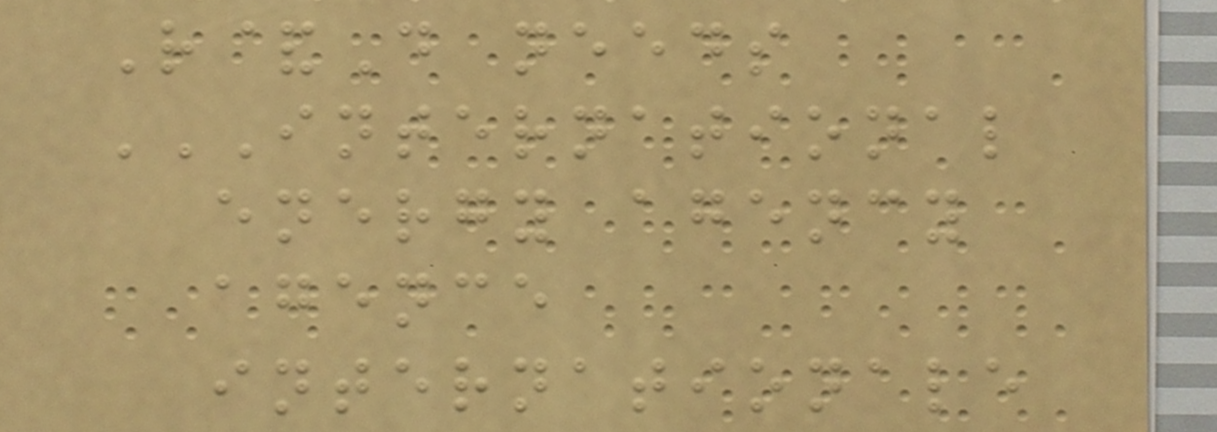R&D needs
INTERNATIONAL
ENERGY AGENCY
AGENCE
INTERNATIONALE
